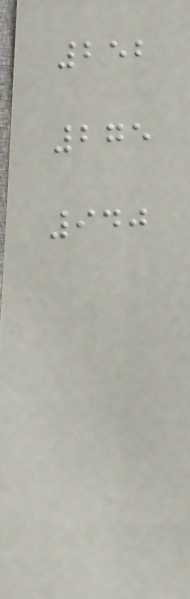252
275
940
